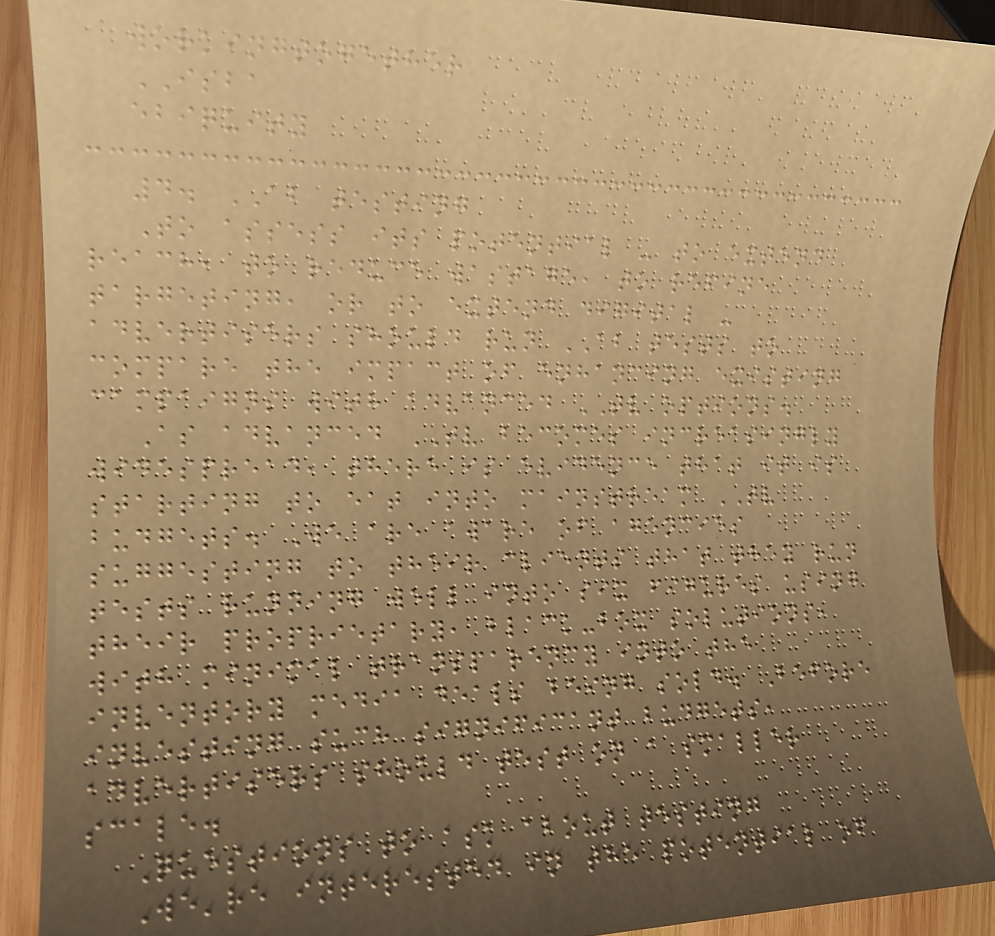workingtogether
ISBA
ebiquity
4. AB testing
To assess its potential - to extend
reach, to reduce wastage, to refine
targeting, or to extend digital -
advertisers should run AB tests to
compare the impact of enhancing existing
campaigns with advanced TV options.
As advanced TV becomes increasingly
widespread, there is evidence that it is
starting to eat into mainstream TV
budgets. We are aware of agencies
suggesting to their clients that they run
tests running well into six figures using
their proprietary, black-box solutions,
with minimal transparency into the
inventory media deals being sold. Before
investing such significant budgets,
advertisers should test on a smaller
scale.
Questions to ask about testing
We're interested in the potential of
